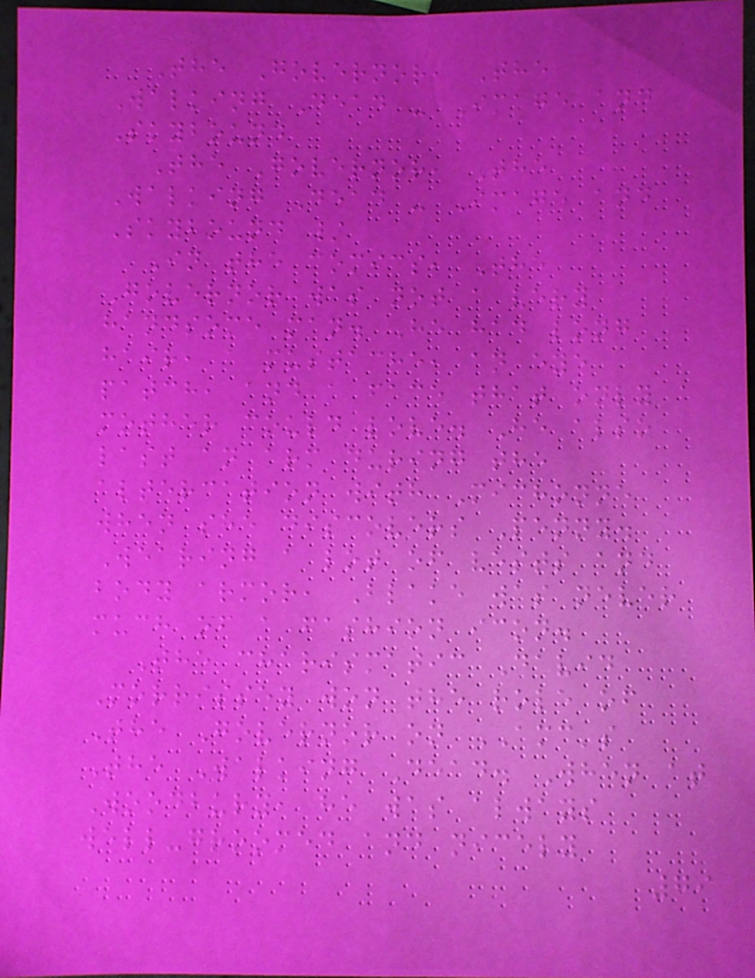The Governor, The
Walking Dead - Image and
Skybound
The Governor, The
Walking Dead - Image and
Skybound /
In the comics, The
Governor was not a very
handsome man. He had long
hair, a mustache, an eye
patch, and a face that only a
mother could love. He also
last an arm during the
altercation with Michonne
when she discovers Penny.
Wearing a lot of vests and
body armor, Blake was never
much of a fashion icon.
The charismatic David
Morrissey won the role of
The Governor on AMC's
The Walking Dead. When at
Woodbury, he was always
well-groomed and nicely
79
